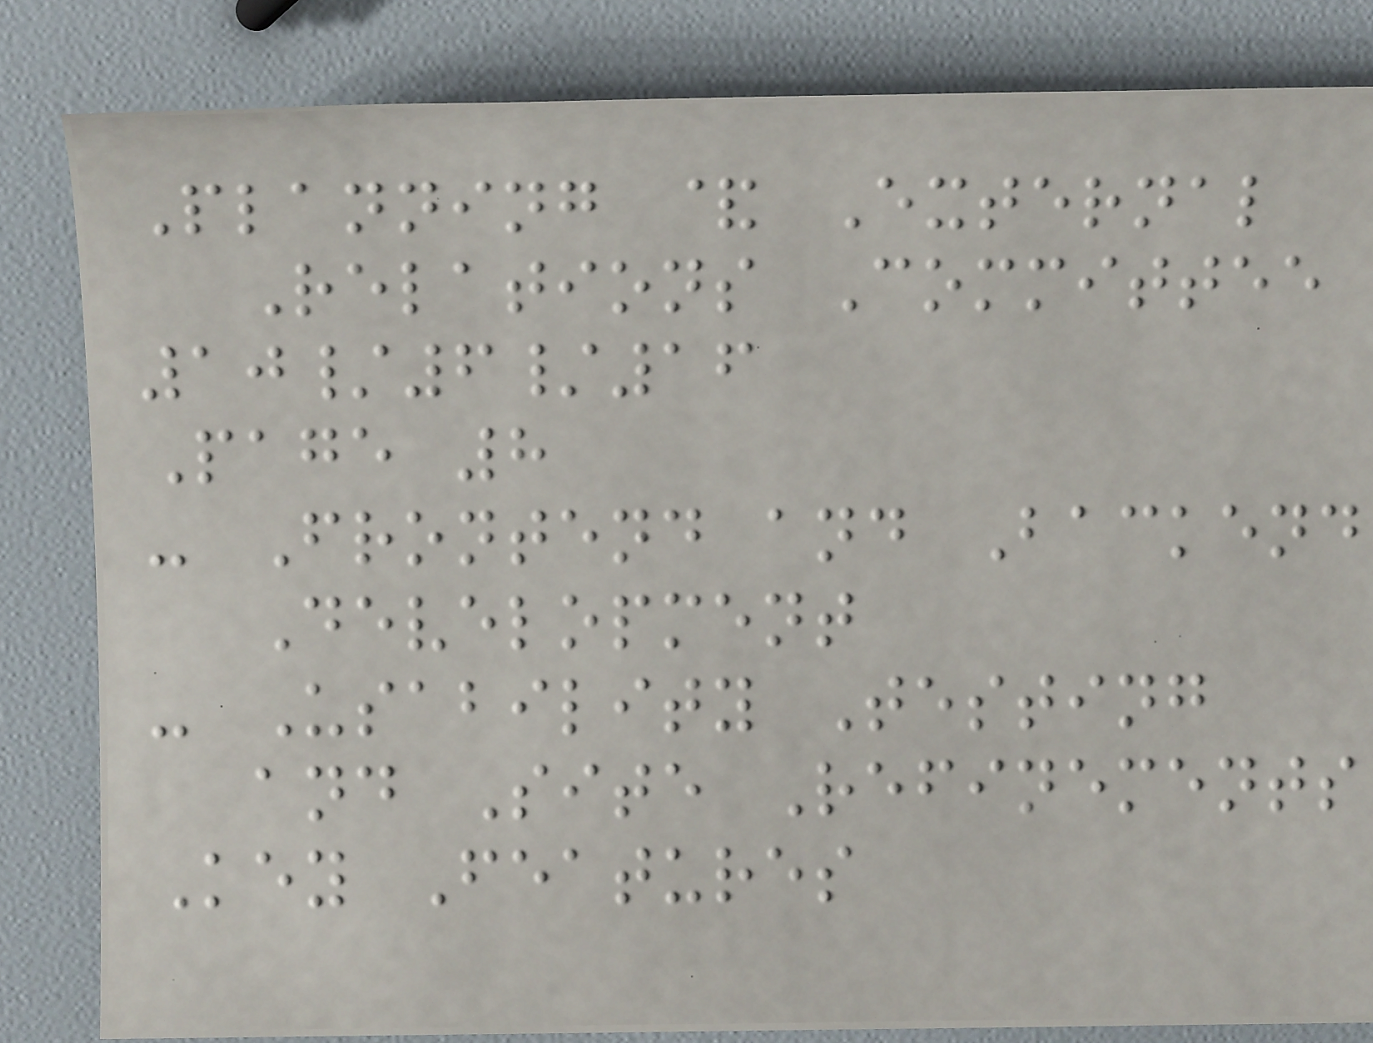Planning & External
Relations Committee
10/6/16
Page 8
- Frontend and Backend
Development
- Usability Testing
and Site Refinements
Key Features
